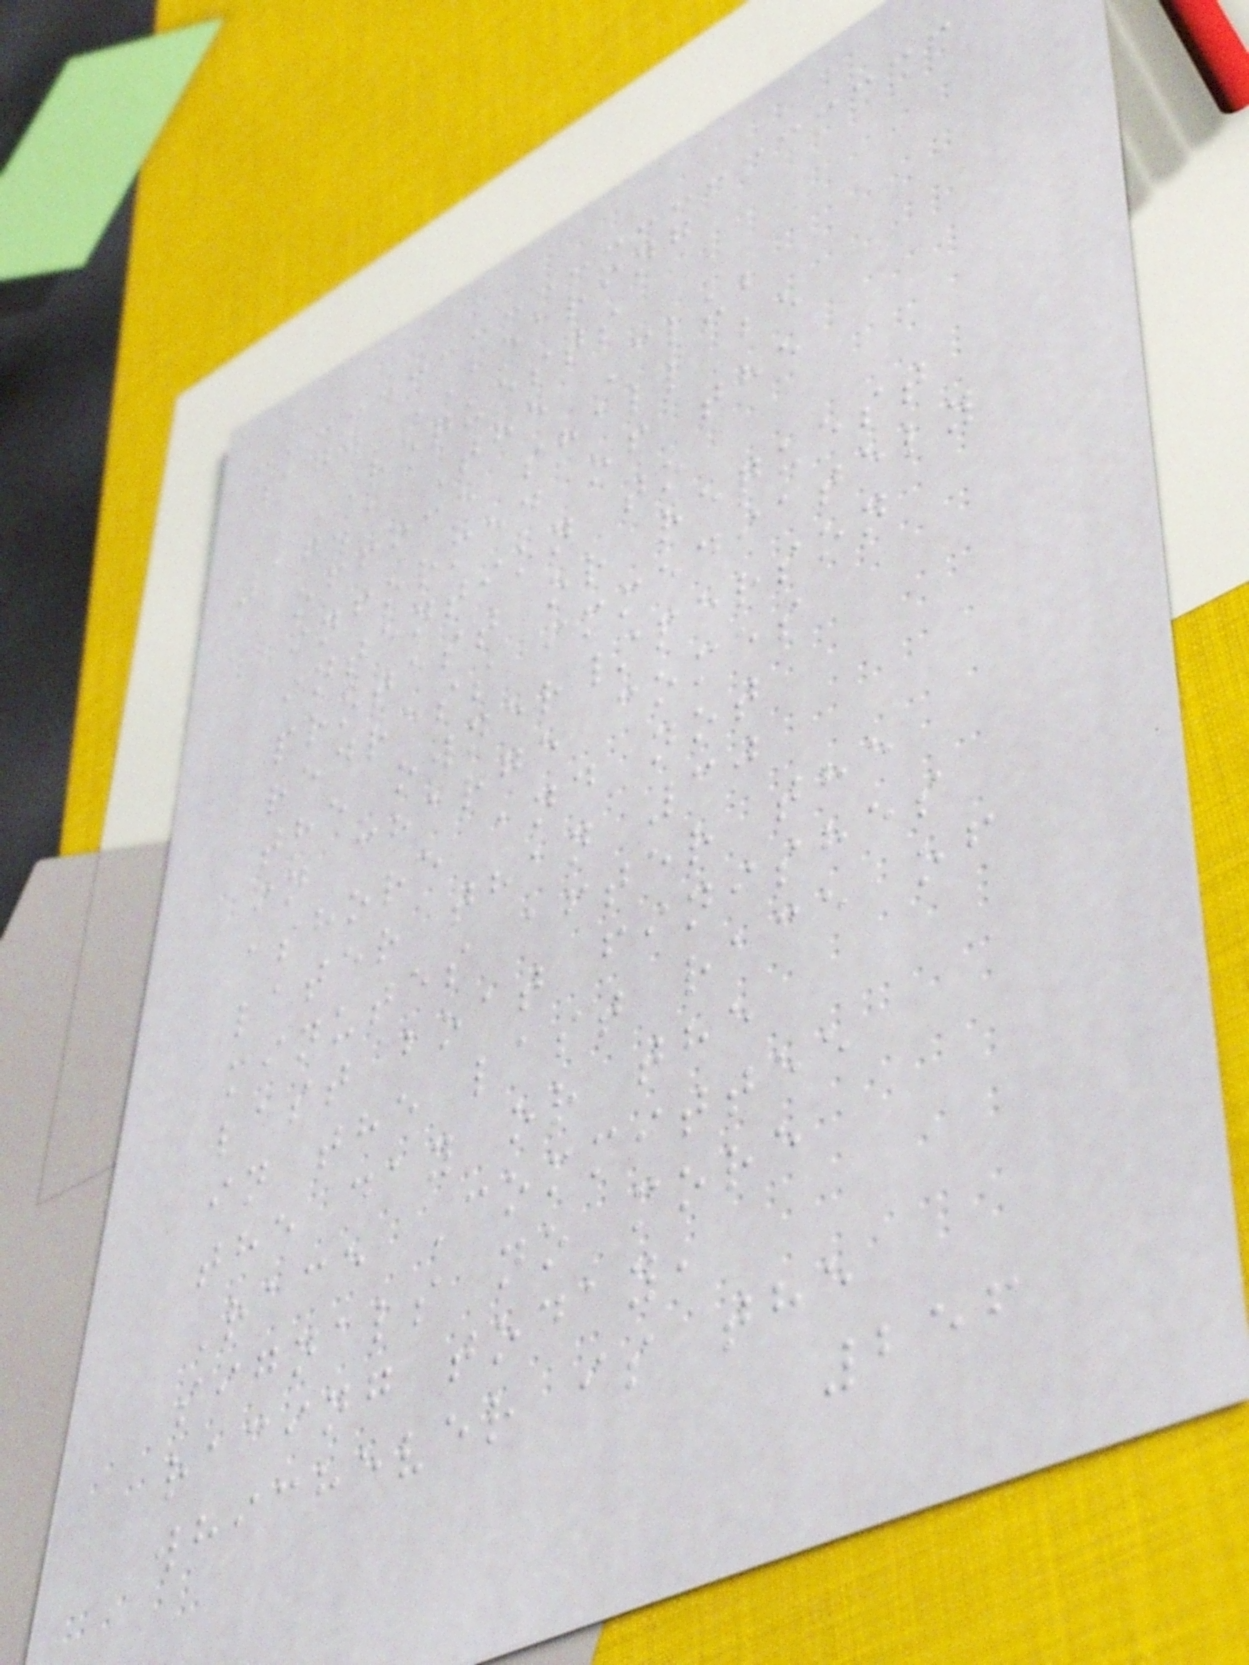17. HEARING
REQUESTS
17.1 The Club
office shall be
informed of the
intention to
protest or request
redress immediately
the owner/person
in charge comes
ashore and not
later than 30
minutes after the
last boat finishes
in the last race of
the day or the
Race Committee
signals no more
racing today,
whichever is the
256
